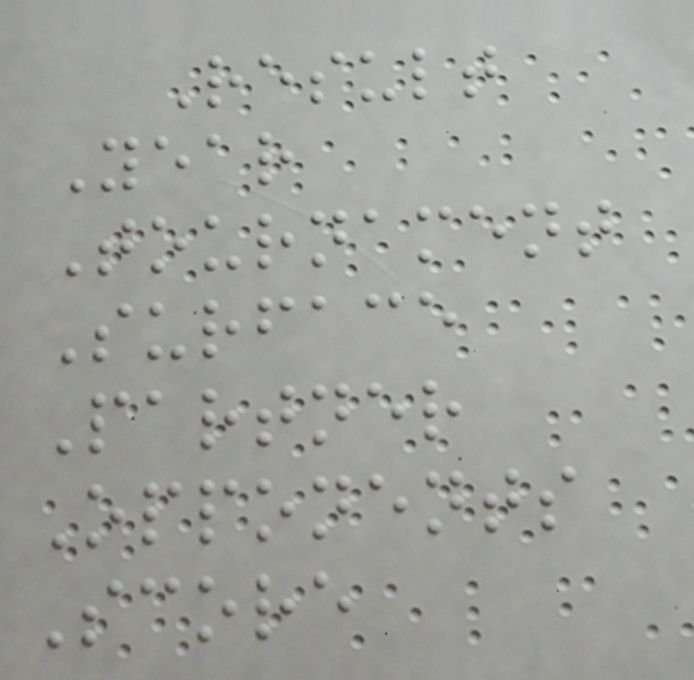Result
Year
Tournament
Surface
Partner
Opponents
Score
